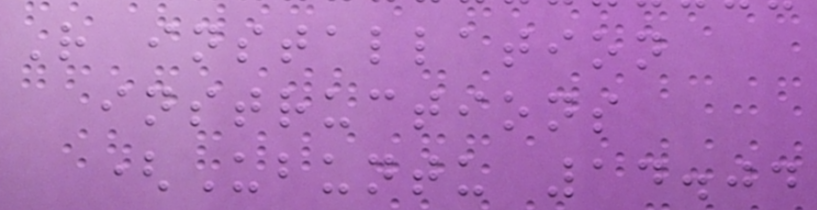R installation
instructions
(Ubuntu 14.04
